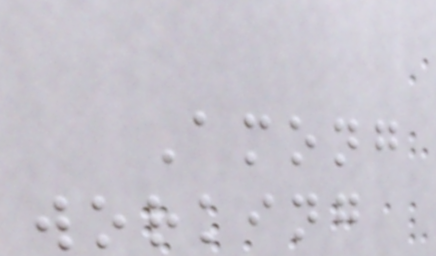Among
working
